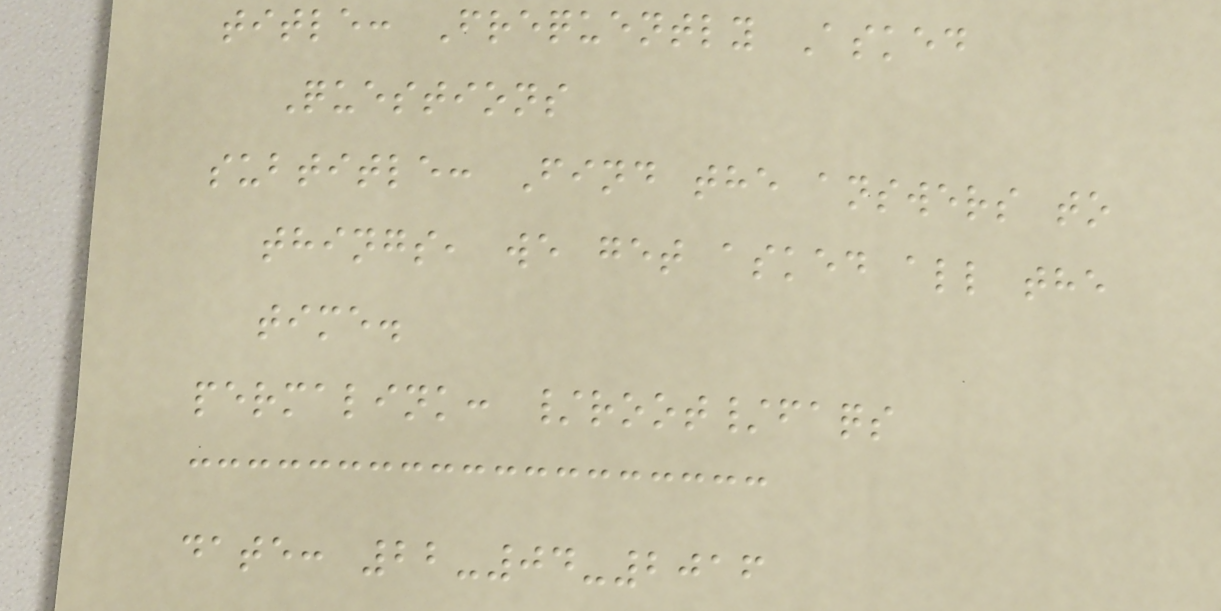title: Frequently Asked
Questions
subtitle: Find the answers to
things, we get asked all the
time.
permalink: /root/faqs
date: 22-04-2016
